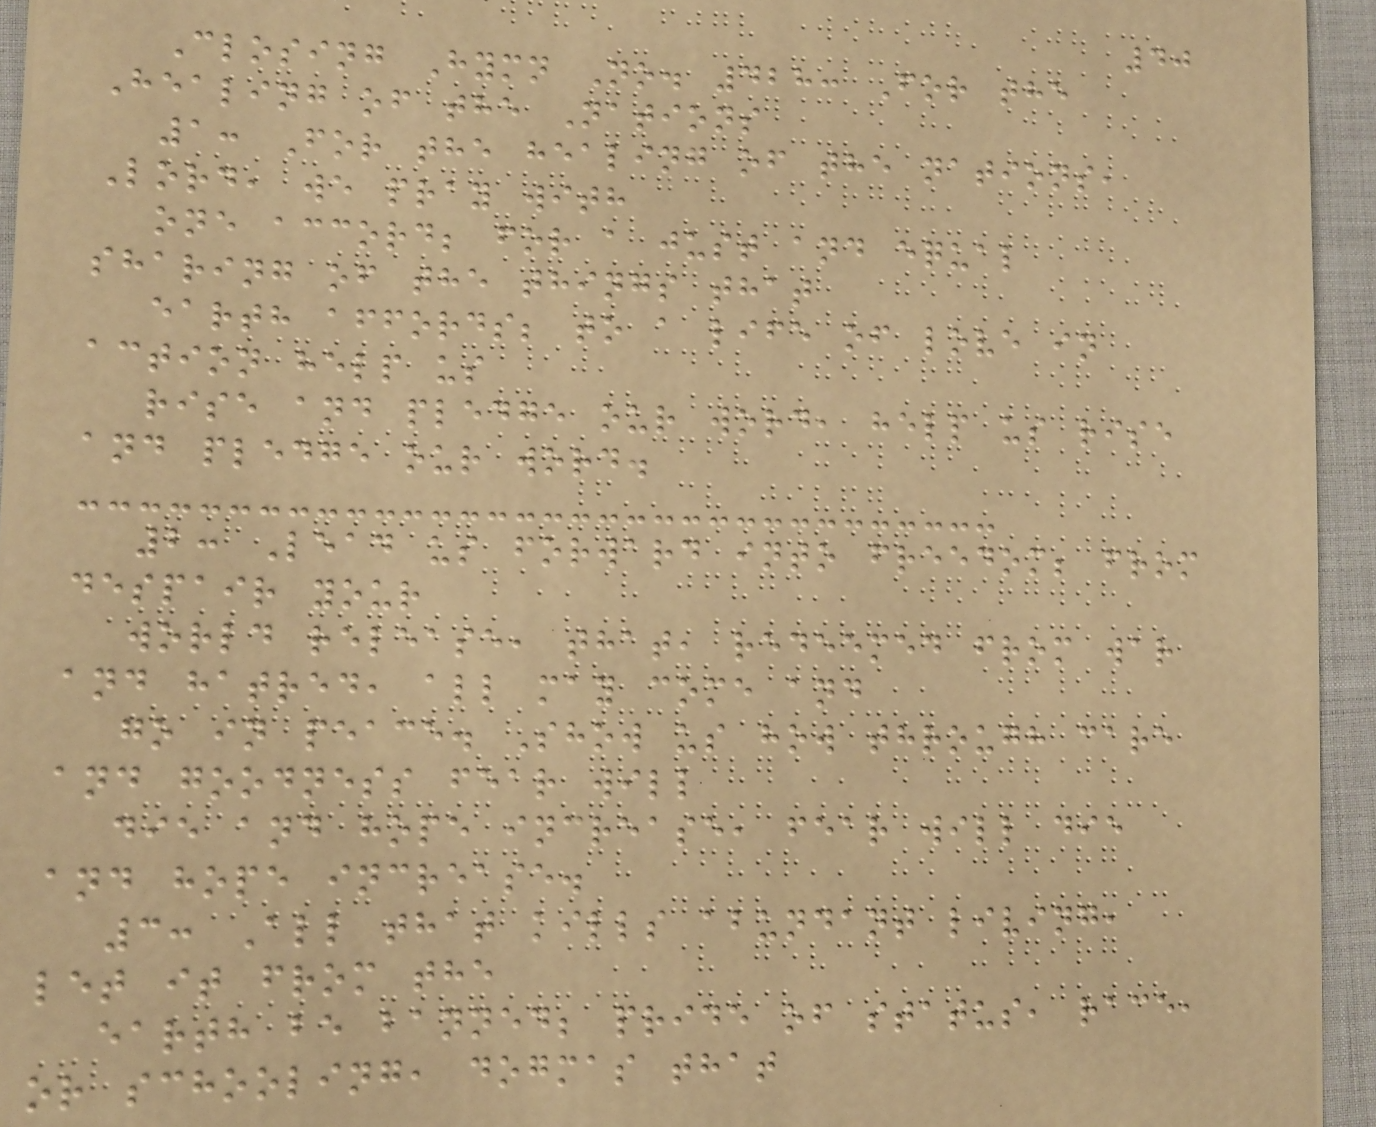40
Closing Hymn No. 428: For the
Healing of the Nations
1: For the healing of the nations,
Lord, we pray with
one accord; for a just and equal
sharing of the things that
earth affords; to a life of love in
action help us
rise and pledge our word, help us rise
and pledge our word.
2: Lead us forward into freedom; from
despair your
world release, that, redeemed from war
and hatred, all may come and
go in peace. Show us how through care
and goodness fear will
die and hope increase, fear will die
and hope increase.
3: All that kills abundant living,
let it from the
earth be banned; pride of status, race,
or schooling, dogmas that
